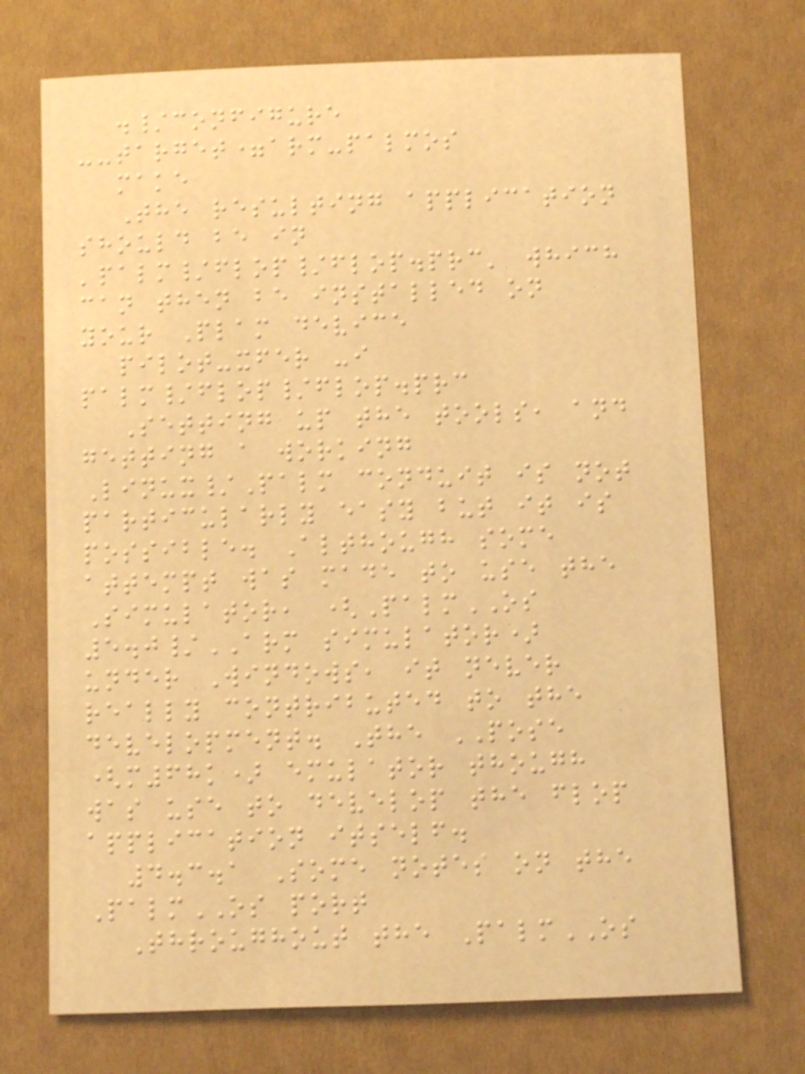./configure
--target=arm-palmos
make
The resulting application
should be in
'palm/flop/flop.prc' which
can then be installed on
your Plam device
pilot-xfer -i
palm/flop/flop.prc
Setting up the tools, and
getting a working
Linux/Palm conduit is not
particularly easy but it is
possible. Although some
attempt was made to use the
Simulator, (PalmOS
5.0/ARM simulator)
under Windows, it never
really contributed to the
development. The POSE
(m68k) emulator though
was use to develop the flop
application itself.
4.3.1 Some notes on the
PalmOS port
Throughout the PalmOS
